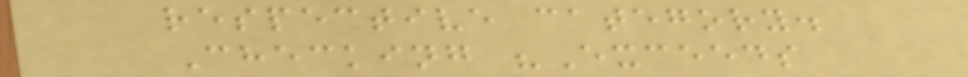respective category.
Checking "Exceeds
